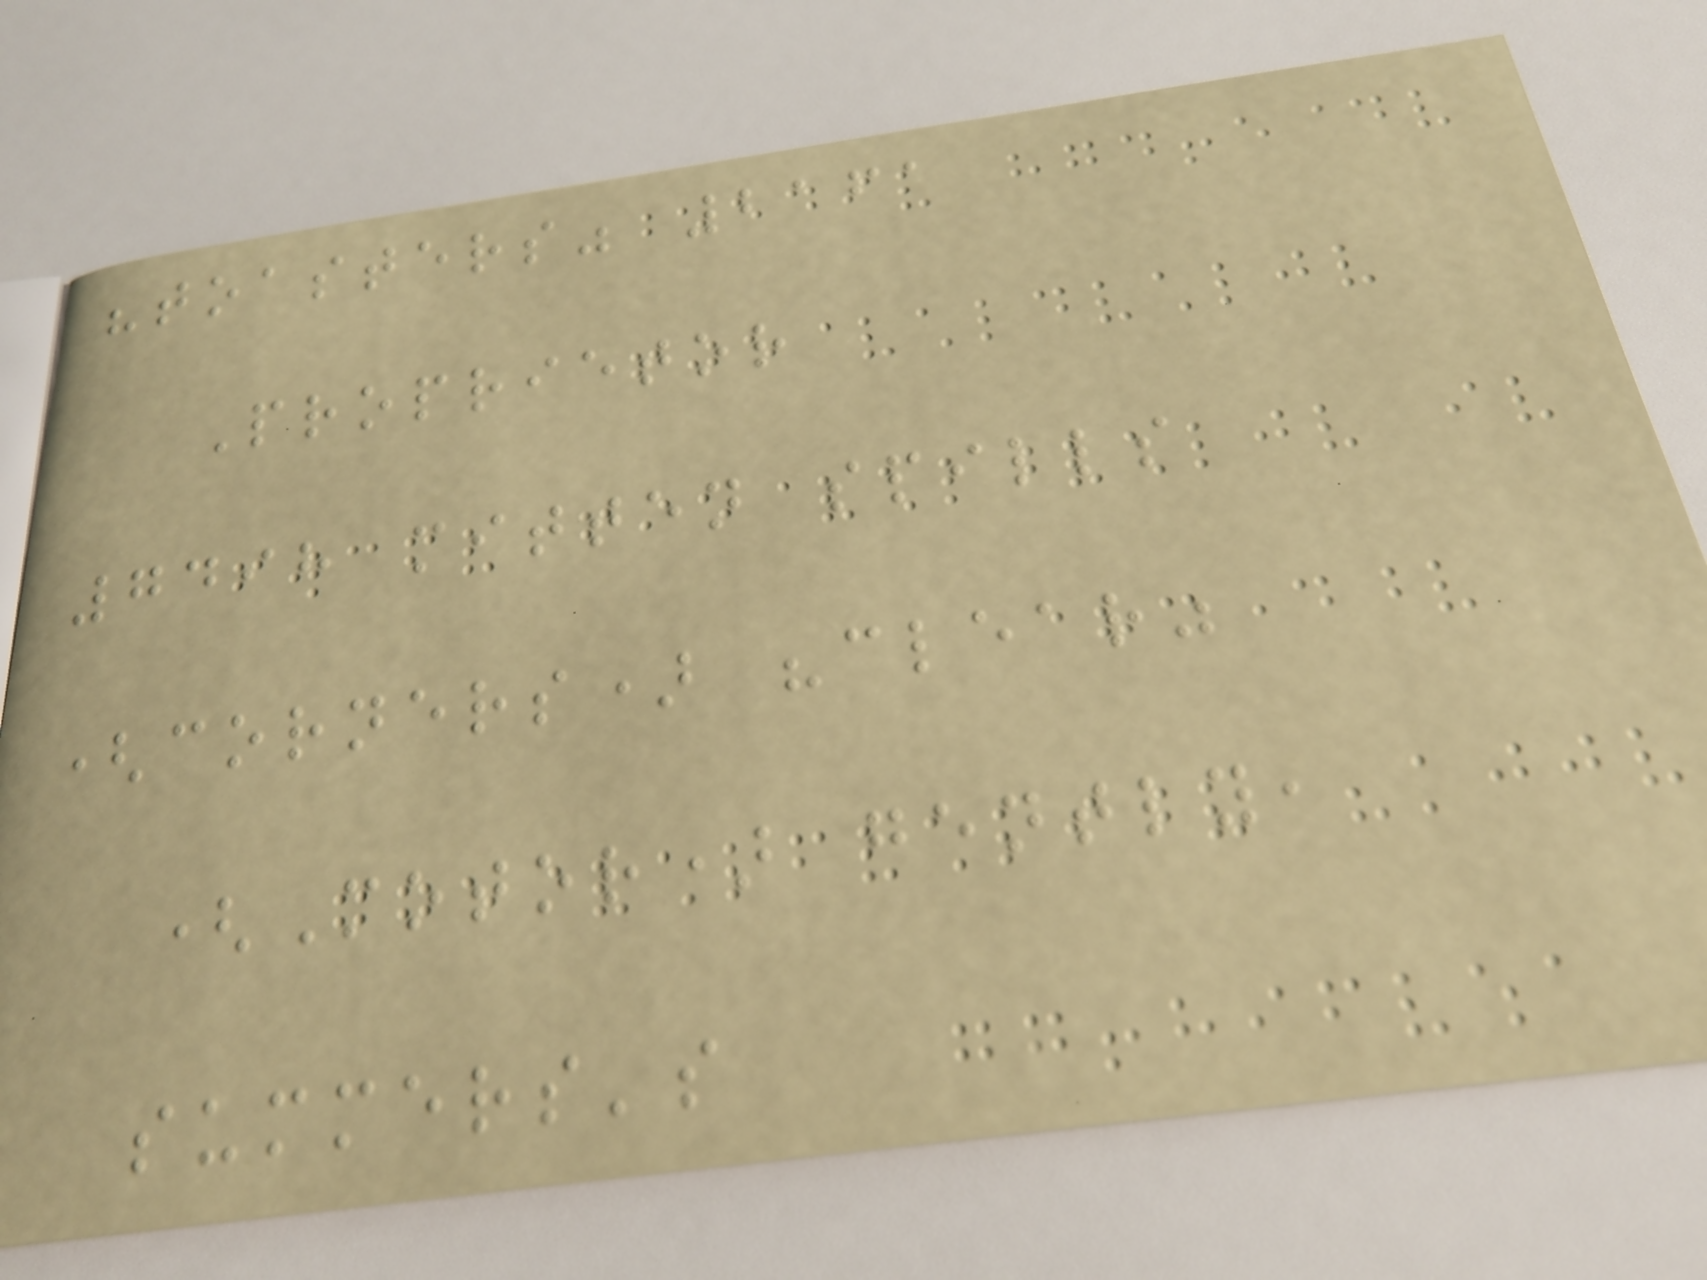"toasters" 2161
Proprietor
7498 mitten spills
(corners) "clear"
(Motor) gently,
summers's
